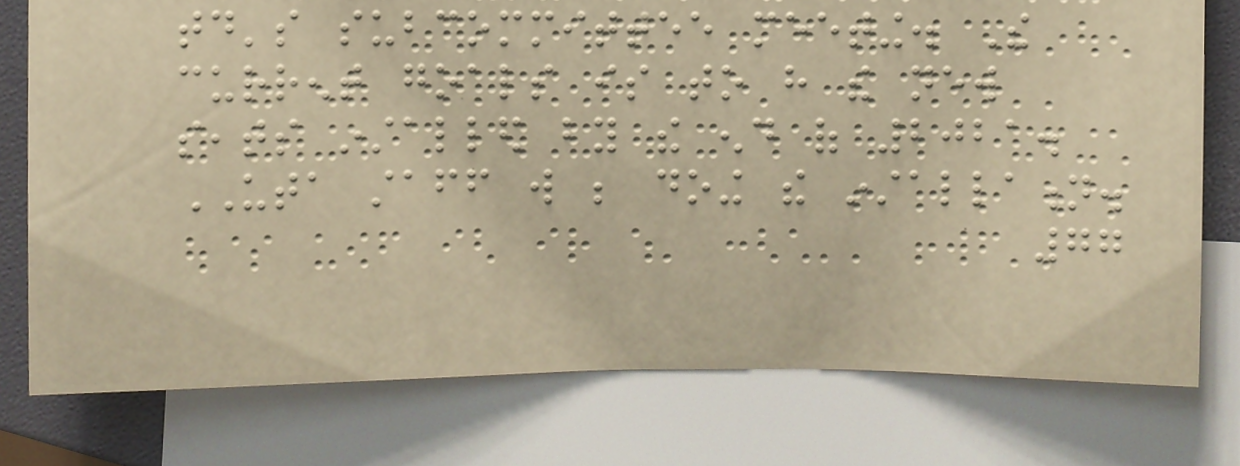today's subcommittee meeting. The
current goals is to have the new
seats installed by the end of 2021.
UTA staff will be doing the installation.
77
